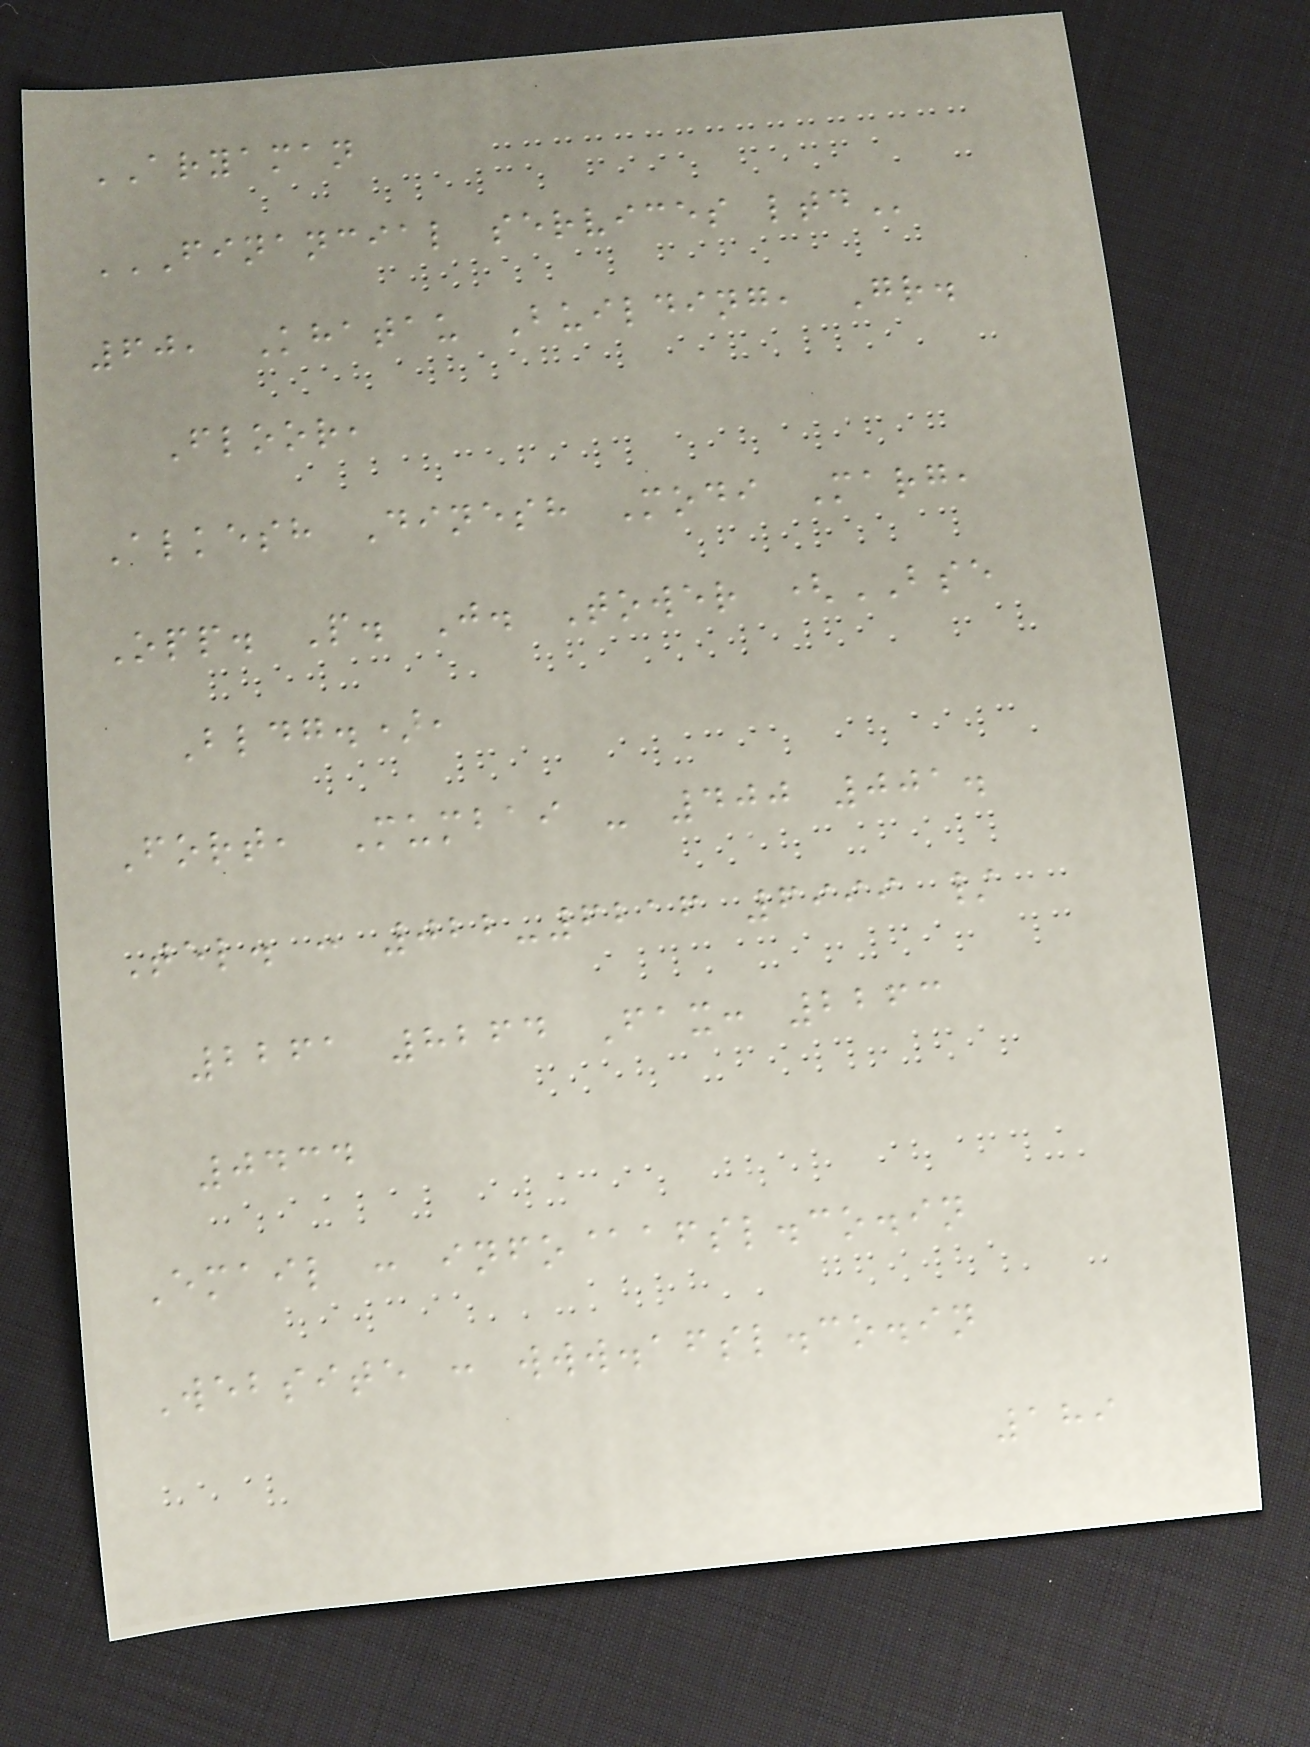ARYAMAN
FINANCIAL SERVICES LTD
60, Khatau Building, Gr.
Floor,
Alkesh Dinesh Modi Marg,
Opp. P. J. Tower (BSE
Bldg.),
Fort, Mumbai - 400 001.
Tel. : 022-6216 6999 /
2261 8264 Fax: 2263
0434
Email : info@afsl.co.in
Website : www.afsl.co.in
189
